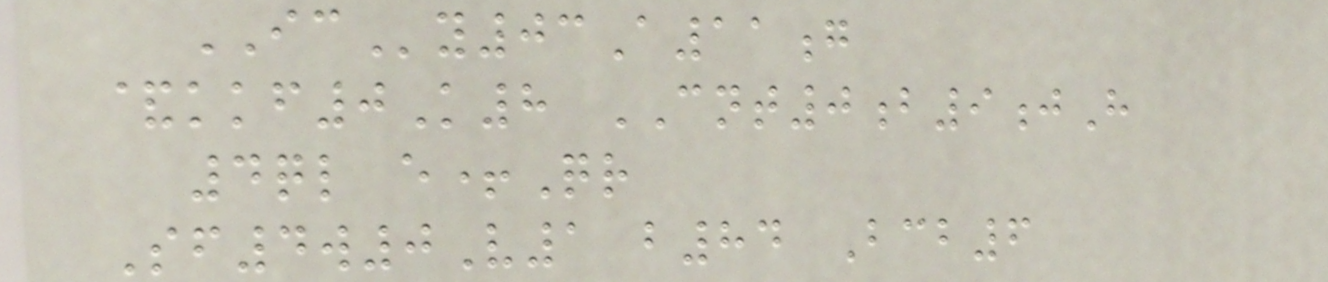ICy03A11g
&kkf0K8 CNT0b9jH
4ql e+Qr
Sf4w0V1 b84 Bcb6
